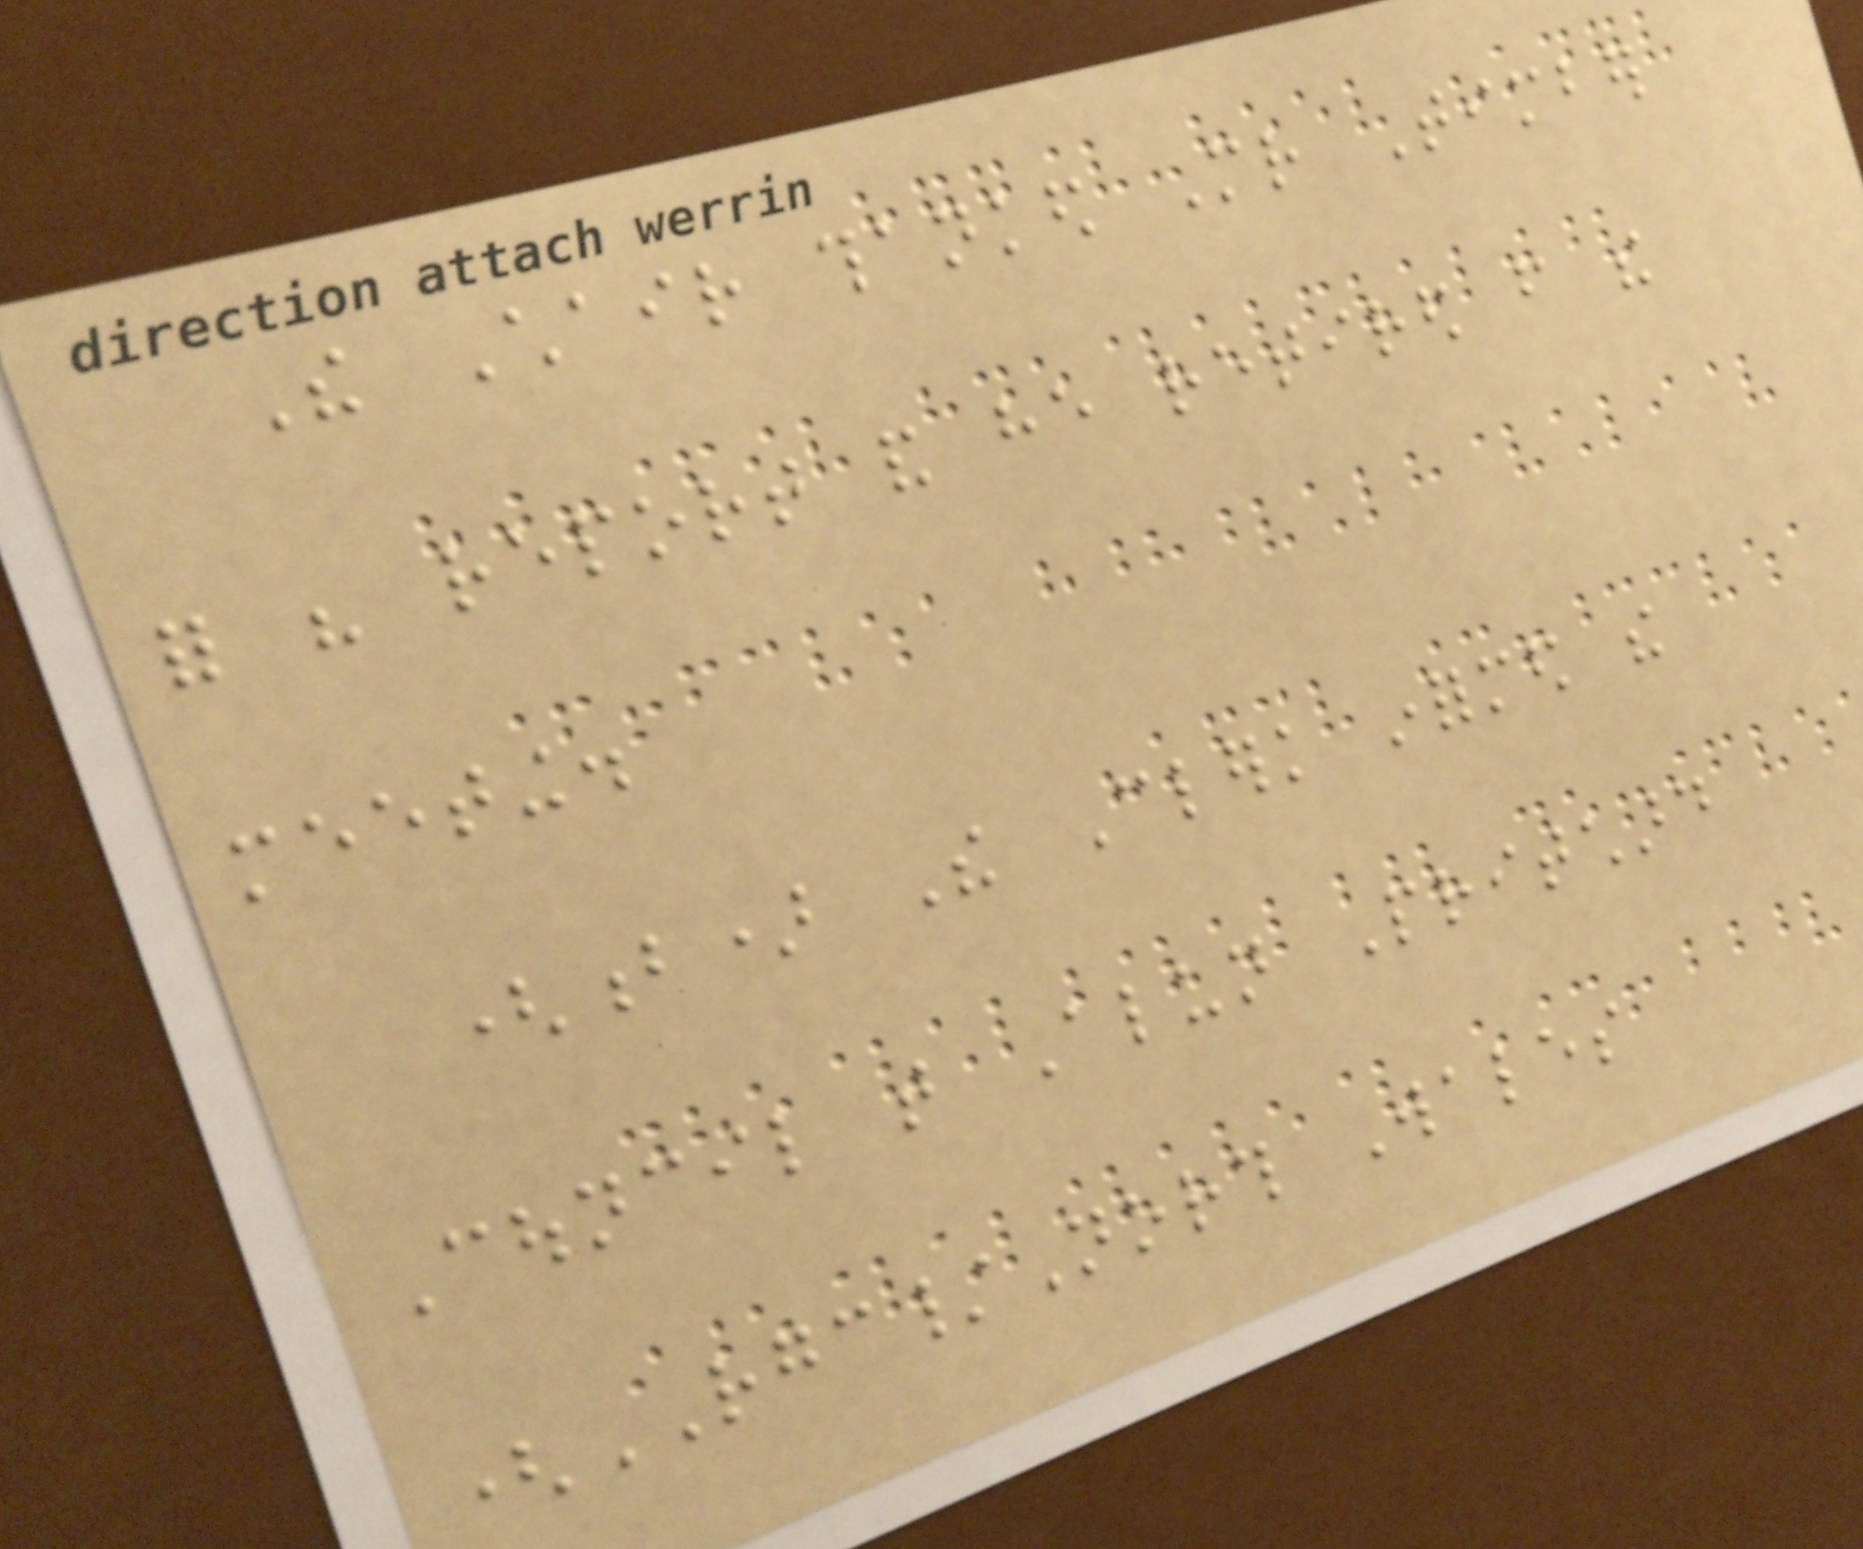The Chair thanked Mr Timber
for his report and he retired from the
meeting.
(b) The Clerk informed the
Council that Alun Pritchard
(RGC/North Wales
